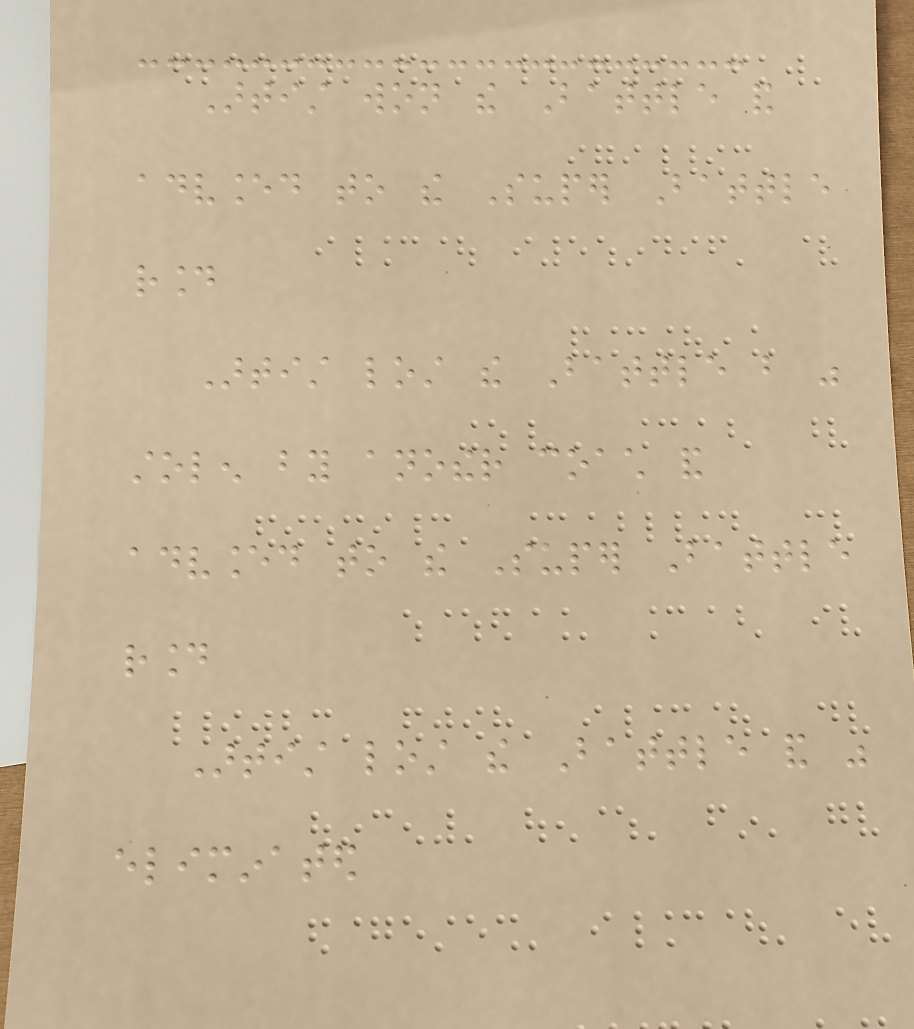Artist won the Battle and
advanced to the Super Battle
round
Artist lost the Battle but was
stolen by another coach and
advanced to the Super Battle
round
Artist lost the Battle and was
eliminated
